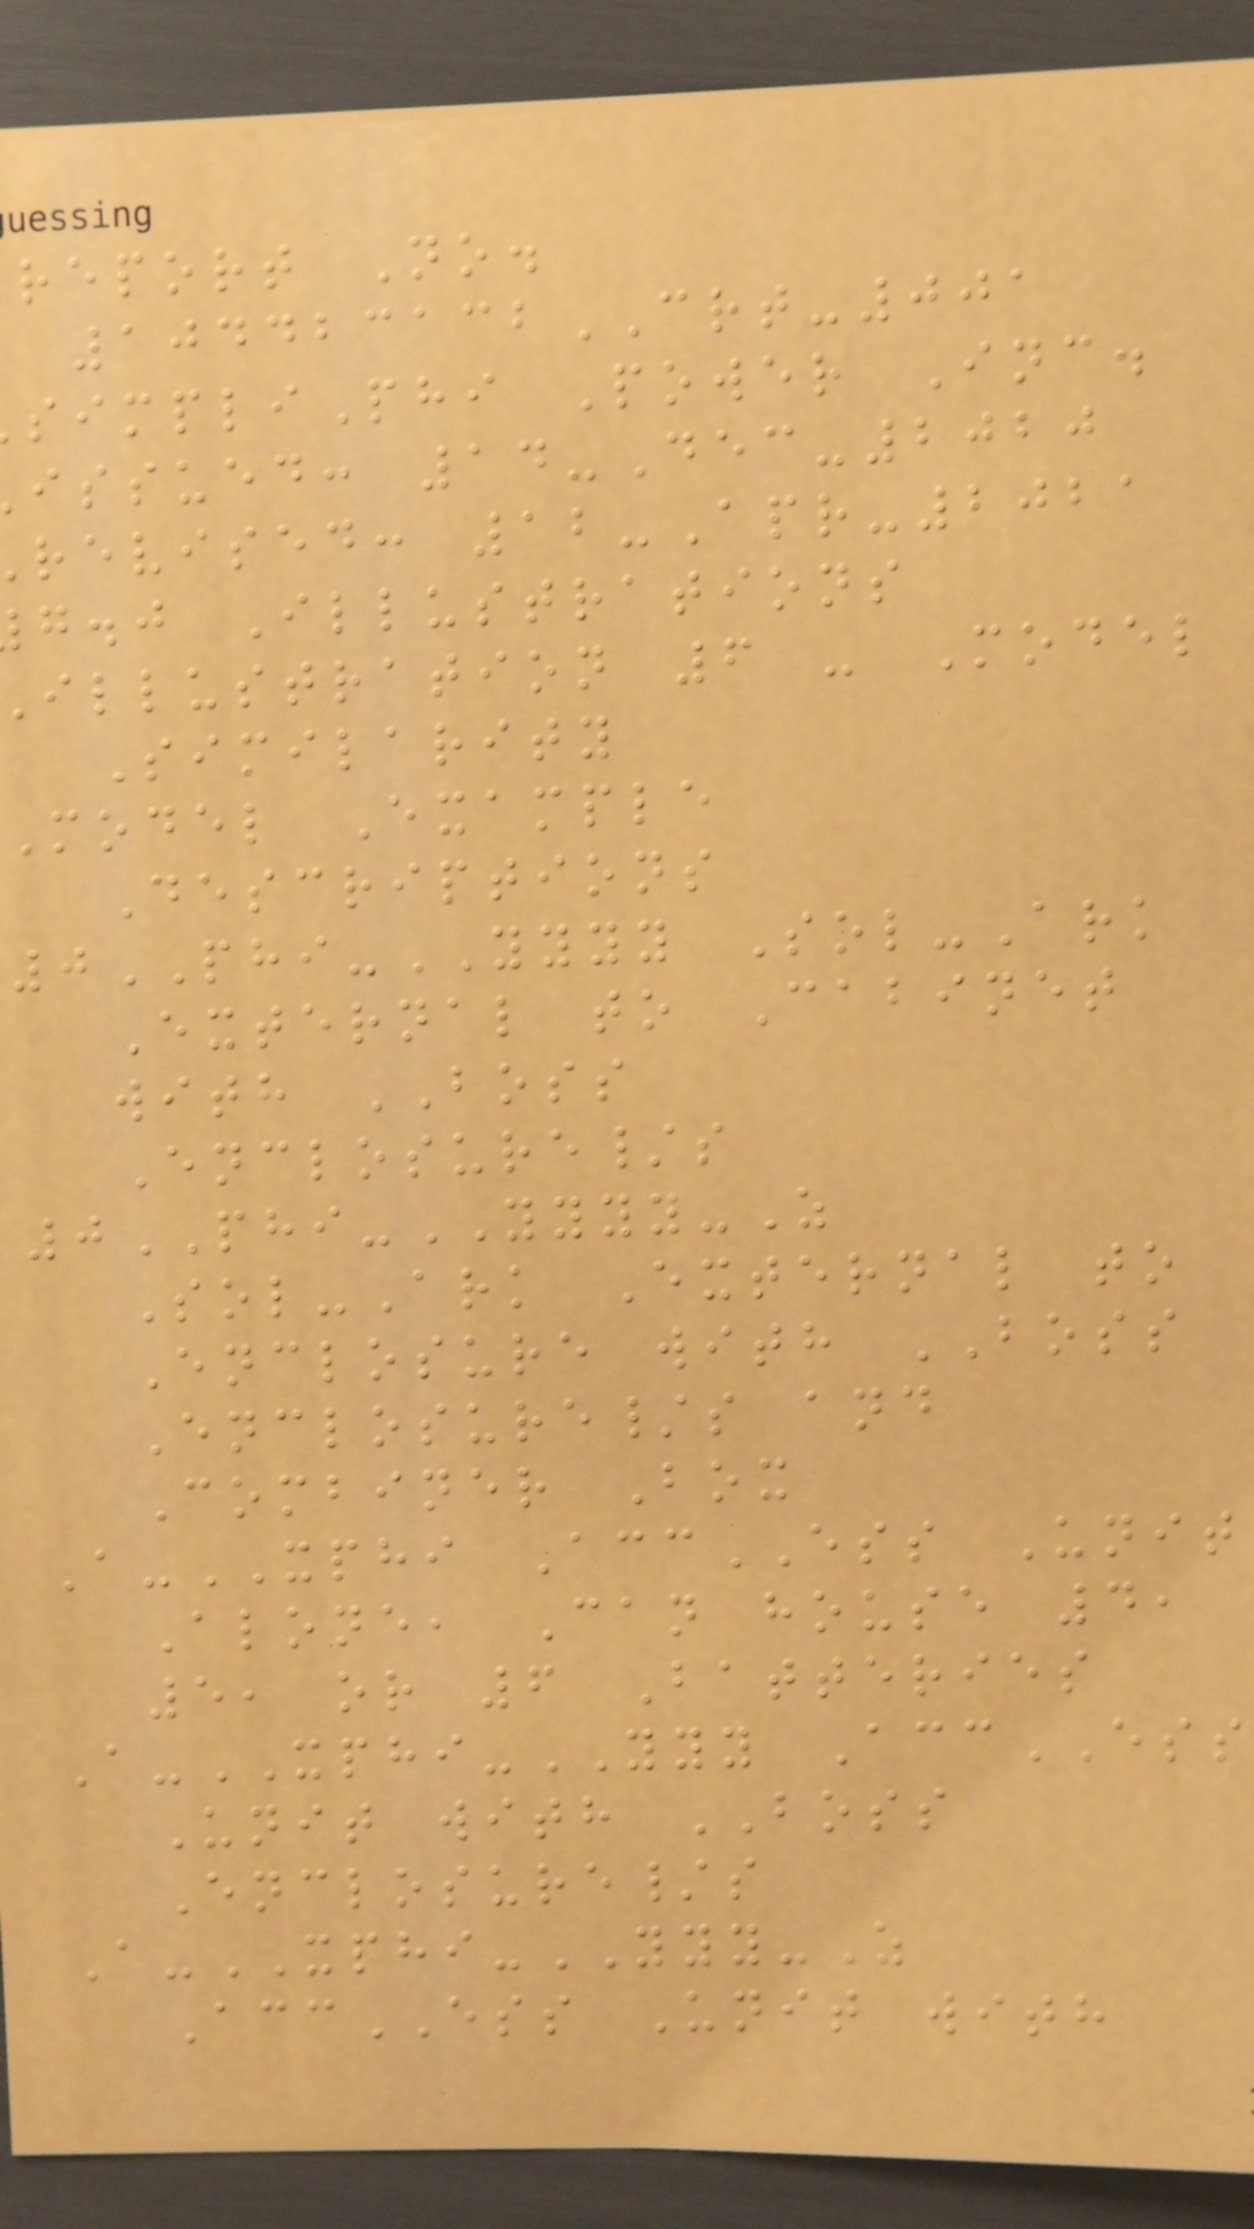report No.
104423132CRT-001
impliPhi Power Inc.
issued: 14-Dec-2020
revised: 12-Apr-2021
g.j Illustrations
illustration 6 - Model
Similarity
Model Example
Descriptions
0PHI-YYYY Sol-Ark
External to Cabinet
with BOSS
Enclosure/s
0PHI-YYYY-Z
Sol-Ark External to
Enclosure with BOSS
Enclosure/s and
Combiner Box
A-XPHI AccESS Unit
Alone, Can house 4,
5, or 6 Batteries
A-XPHI-YYY AccESS
Unit with BOSS
Enclosure/s
A-XPHI-YYY-Z
AccESS Unit with
